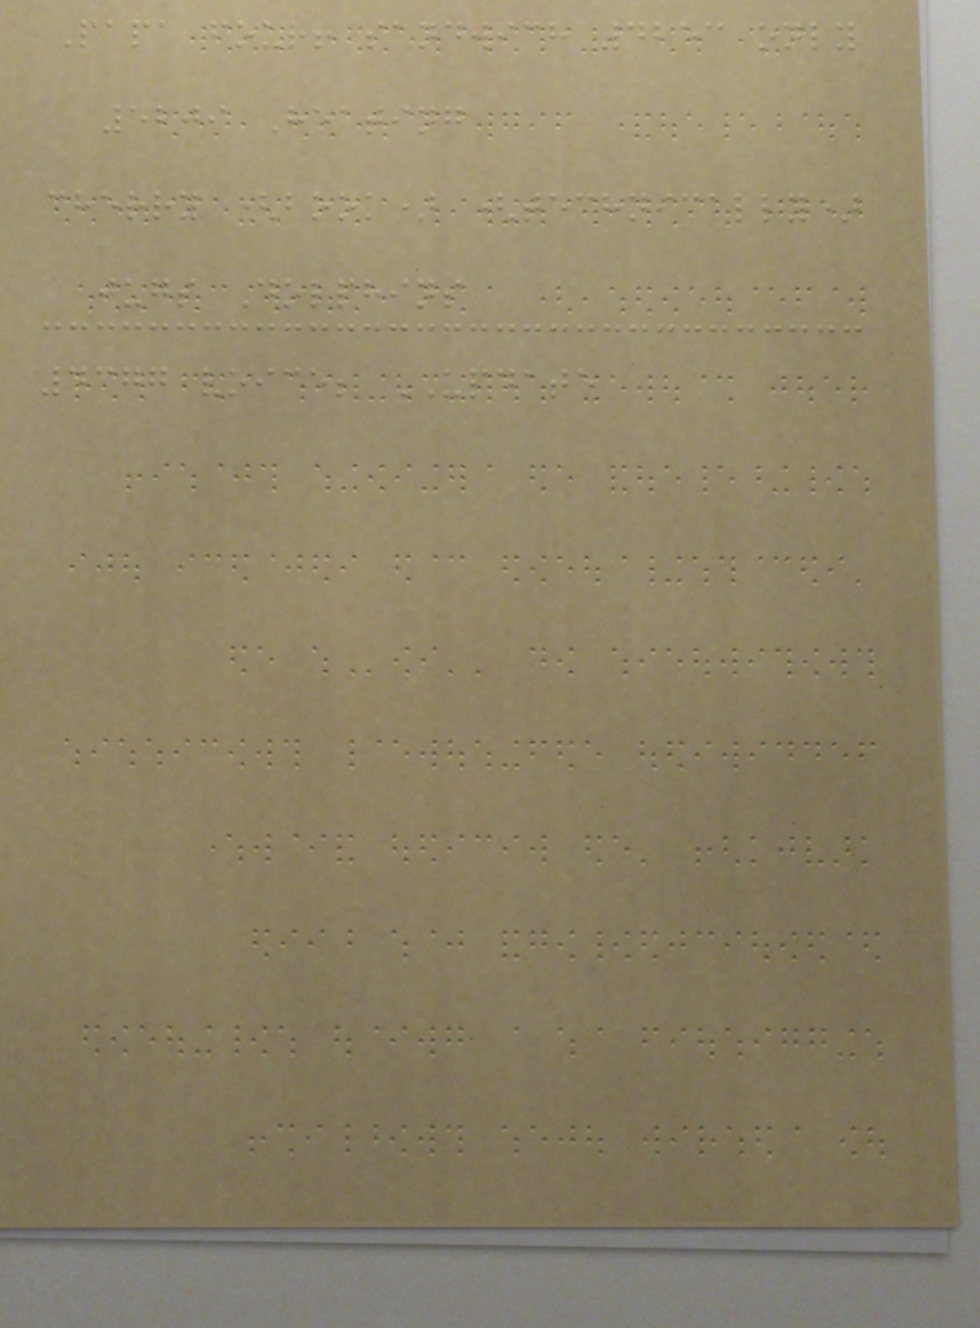Papa four! sandwich 4253 only
5209 Heating
cherry (book) (technically)
jugs Dolphins
4377 voice; UPDATE
